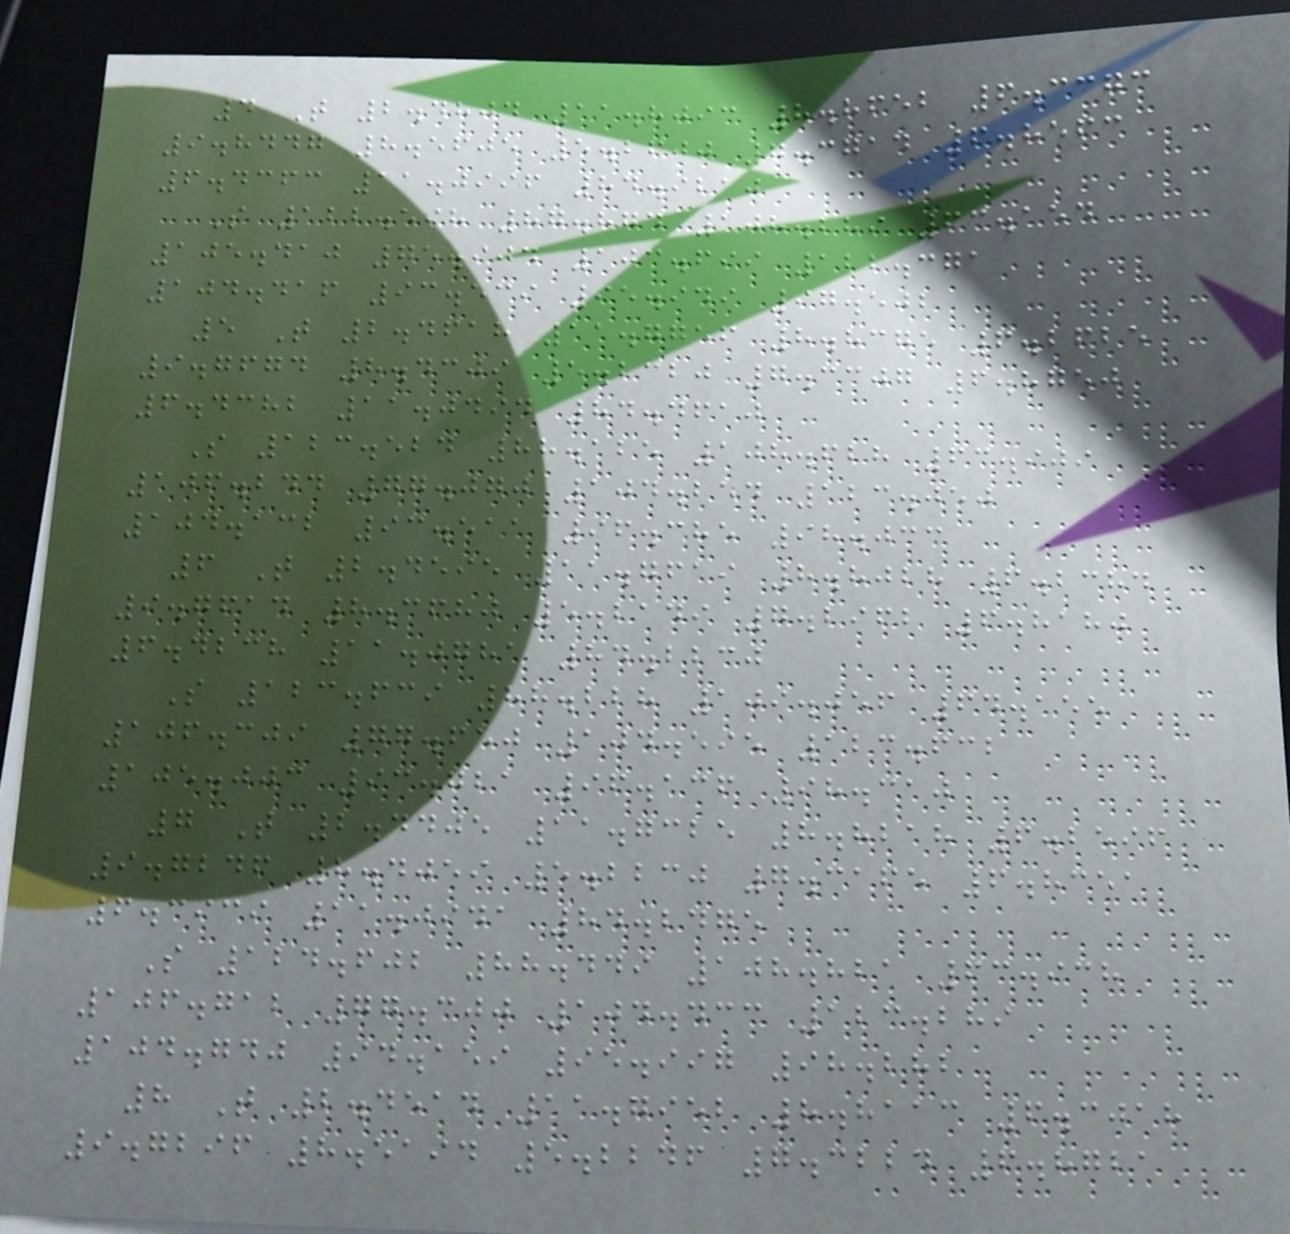4 T 2.4804 11.8093 8.8652 6.3373
9.8447 8.5605 5.2600 7.3714 6.8563
6.4363 11.0996 84.9210
S 122.598 87.874 108.289 63.154
105.410 75.904 103.699 122.371
104.416 93.539 95.949 97.502
5 T 2.4618 11.7756 8.8375 6.2625
9.7674 8.4309 5.2320 7.3307 6.8750
6.4382 11.0494 84.4610
S 123.524 88.125 108.628 63.909
106.244 77.070 104.254 123.050
104.132 93.511 96.385 98.033
6 T 2.4595 11.7619 8.8028 6.2384
9.7614 8.3680 5.2149 7.2962 6.8180
6.4238 11.0781 84.2230
S 123.639 88.228 109.056 64.155
106.309 77.650 104.595 123.632
105.003 93.721 96.136 98.310
7 T 2.4405 11.7325 8.8218 6.2596
9.7246 8.4059 5.2230 7.3165 6.8351
6.3939 11.0941 84.2475
S 124.602 88.449 108.821 63.938
106.712 77.300 104.433 123.289
104.740 94.159 95.997 98.282
8 T 2.4514 11.7952 8.8113 6.3018
9.7296 8.5194 5.2246 7.3224 6.8721
